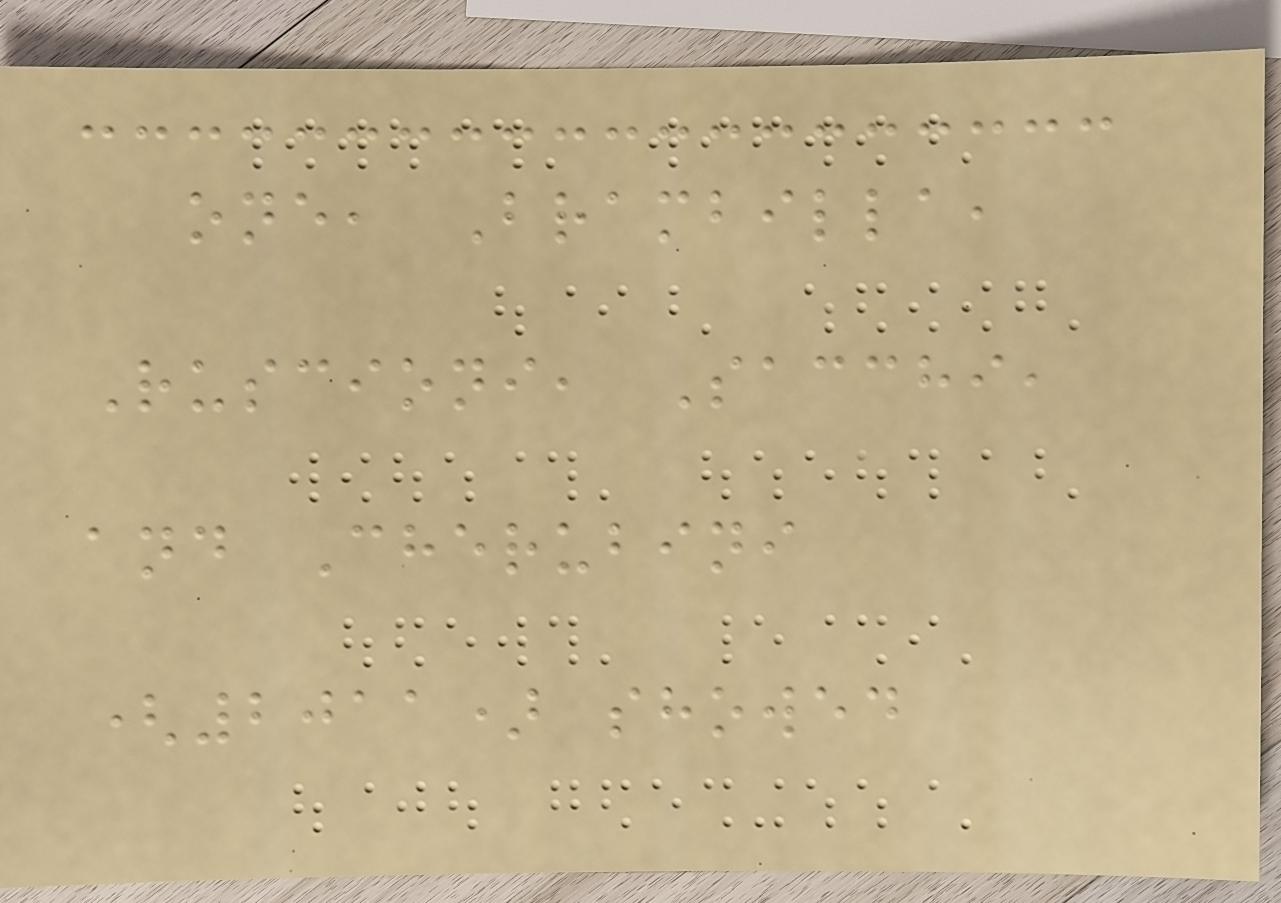one, Brambilla,
Ruscioni, Sacchi,
and Cherubini
(2011) showed
